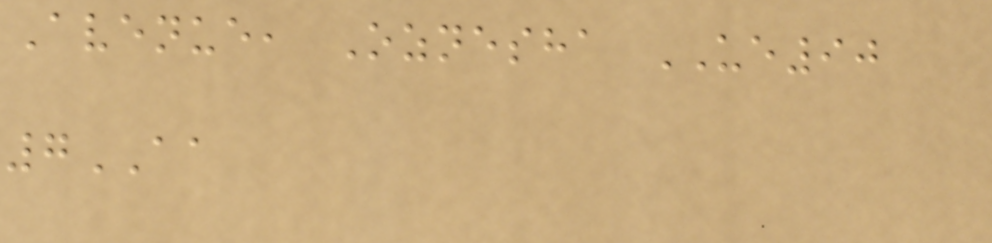Avenue, Oznesha UE90
7AA
